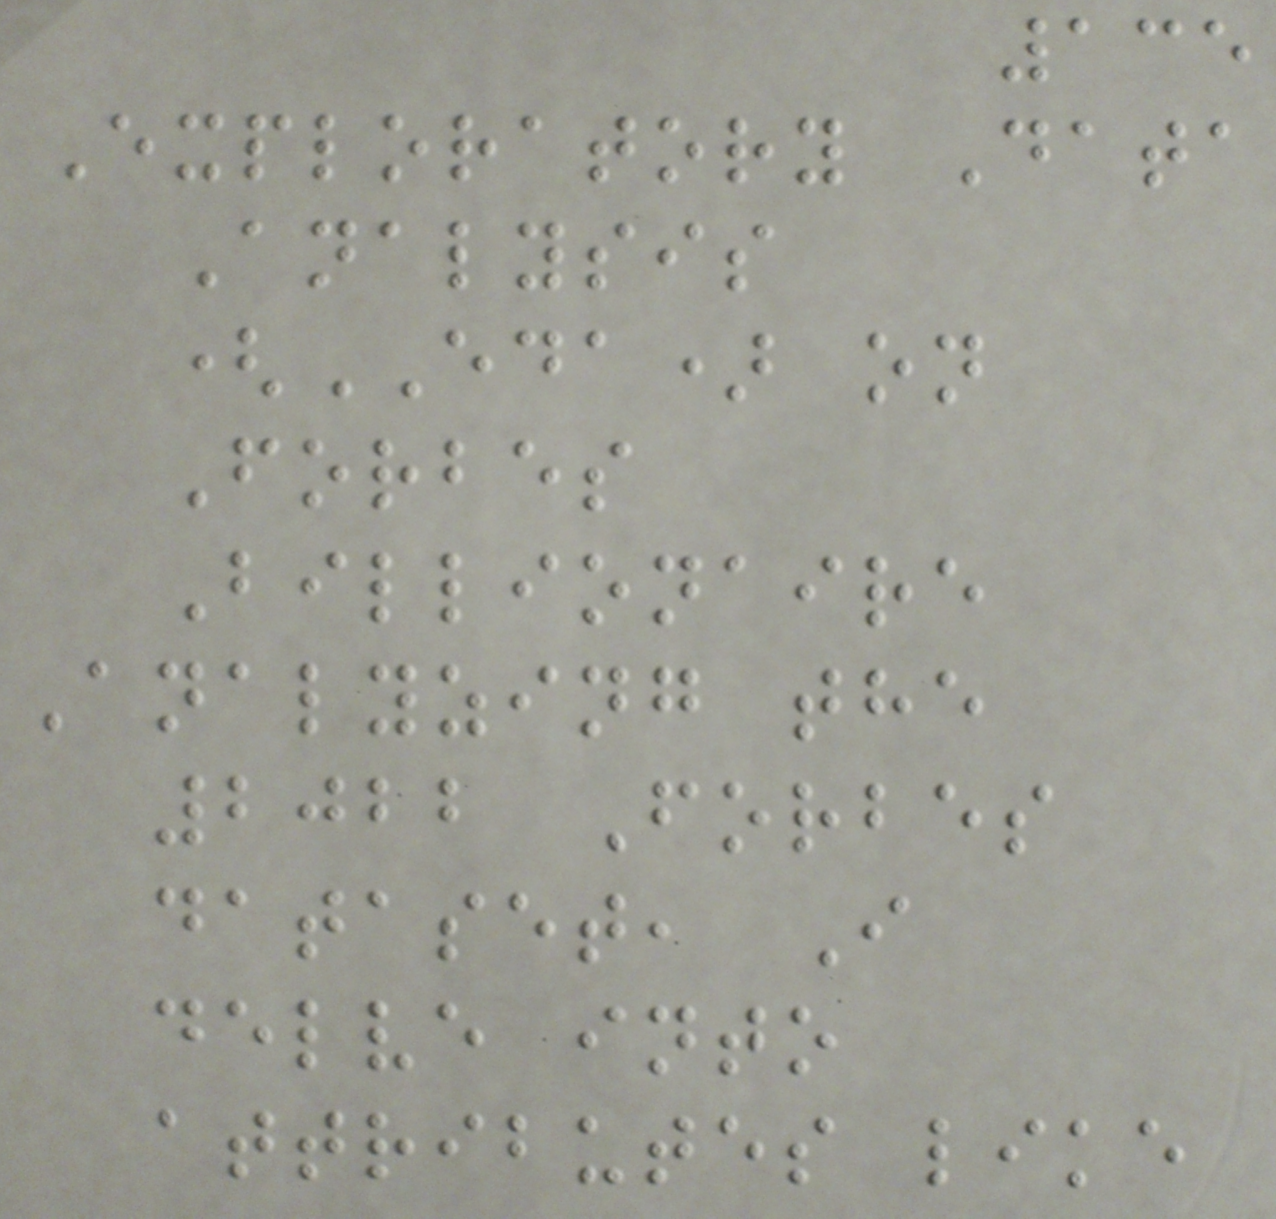135
Exploratory Data
Analysis
(EDA) on
Forbes
Billionaire
Analyzing the
2022 Forbes
dataset, I
delve into
attributes like
